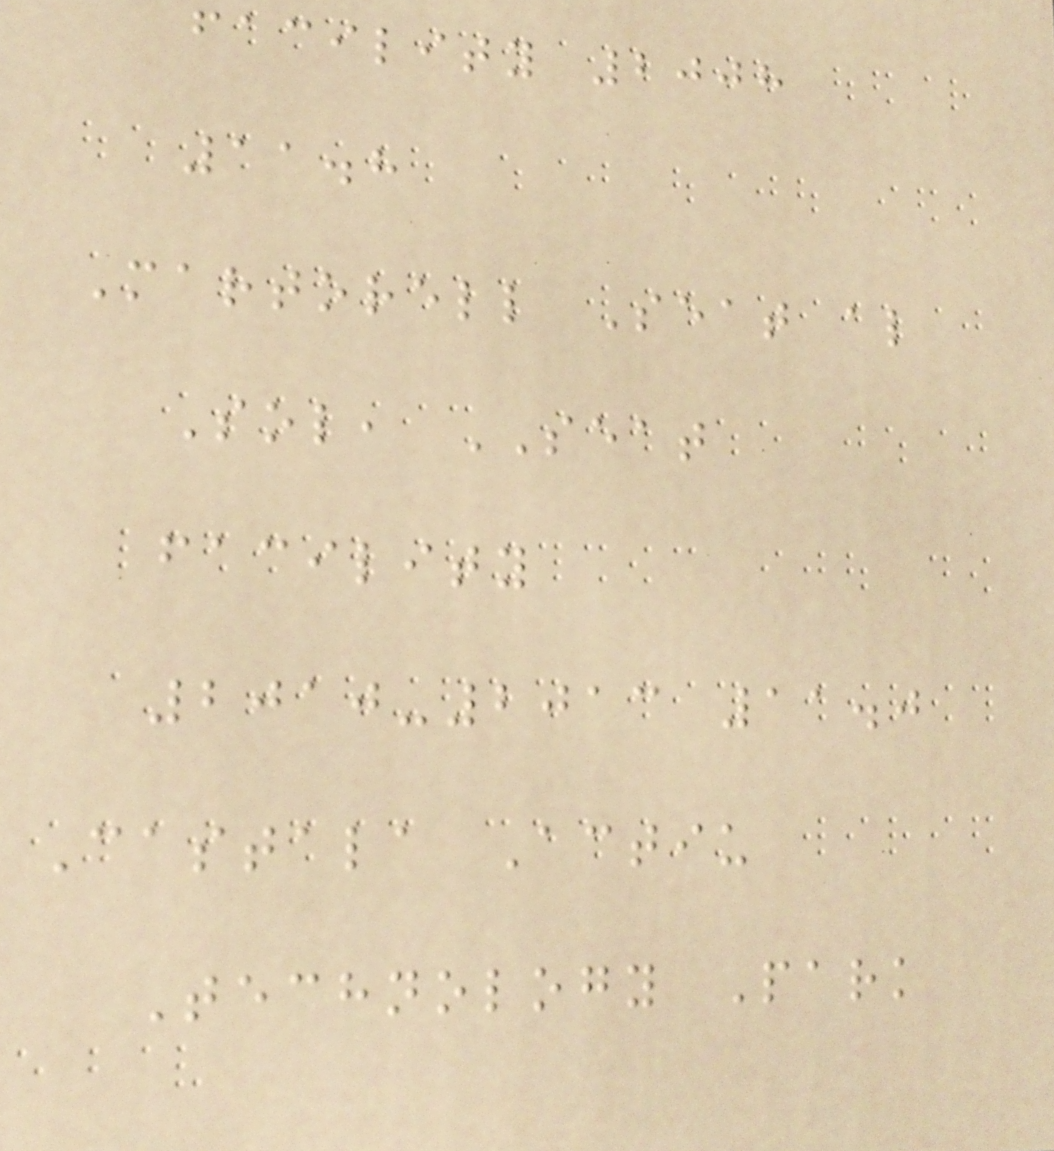facility 2008
11.8
Martorell Seat al
Sol, SEAT
facility
2010-2013 11.0
Castala Actiu
Technology Park
